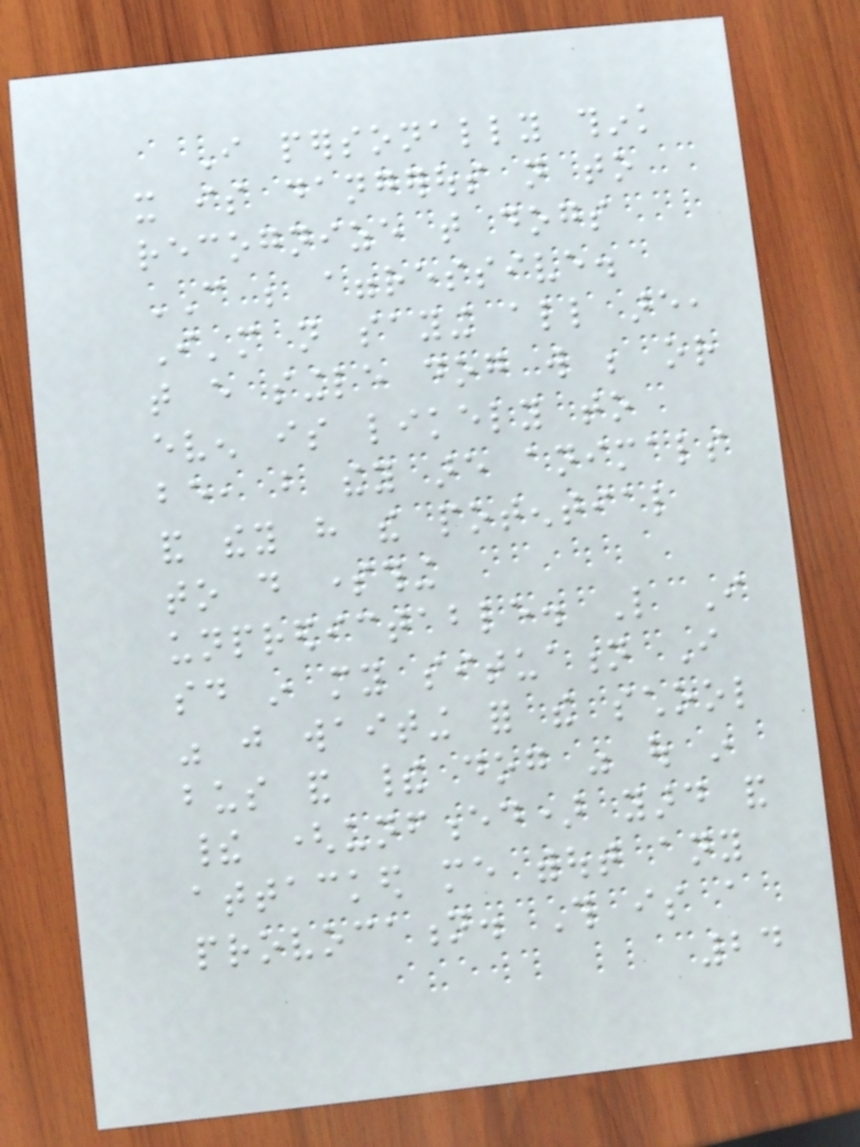I personally think
it is dangerous not to
recognize that dogs
CAN be aggressive.
I'm not saying all are,
that every single dog will be or
even is likely to
be, but they are animals
and they have the potential
to do something
unpredictable. Like I
said in my situation I
was just waiting for the school
bus and their dog was out in
their (unfenced) yard and
attacked me without any
provocation. This is a
24
